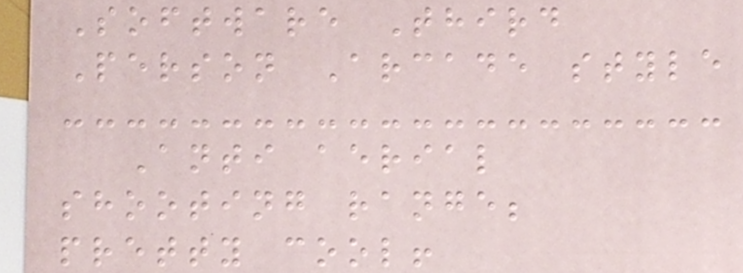Software Third
Person Arcade style
Anti aerial
shooting range;
pretty cool!
